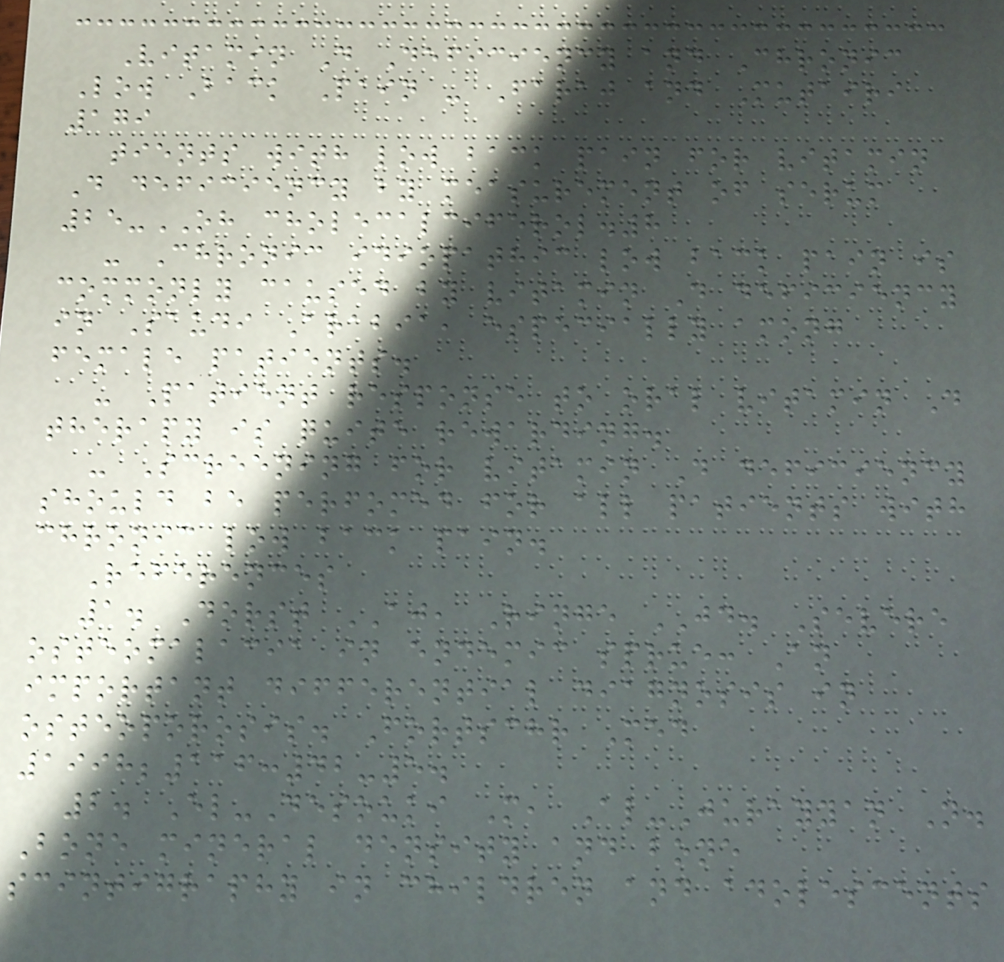Vitamin D Deficiency and Chronic
Low Back Pain - Faraj and Mutairi
179
tients with low back pain for vitamin
D deficiency by measurement of serum
25-OH cholecalciferol.8
- Chronic idiopathic low back pain is
commonly caused by vitamin D deficiency
in Saudi Arabia, especially among
female patients.
- Patient response to oral vitamin D
therapy is quite rewarding.
- Screening for vitamin D deficiency
should be perfomed for all patients with
chronic low back pain.
References
1. Dorst AJ, Ringe JD. Severe
osteomalacia in endemic sprue: An
important differential diagnosis in
osteoporosis. Fortschr Med
1998;116:42-5.
2. El-Desouki M, Al-Jurayyan N.
Bone mineral density and bone
scintigraphy in children and adolescents
